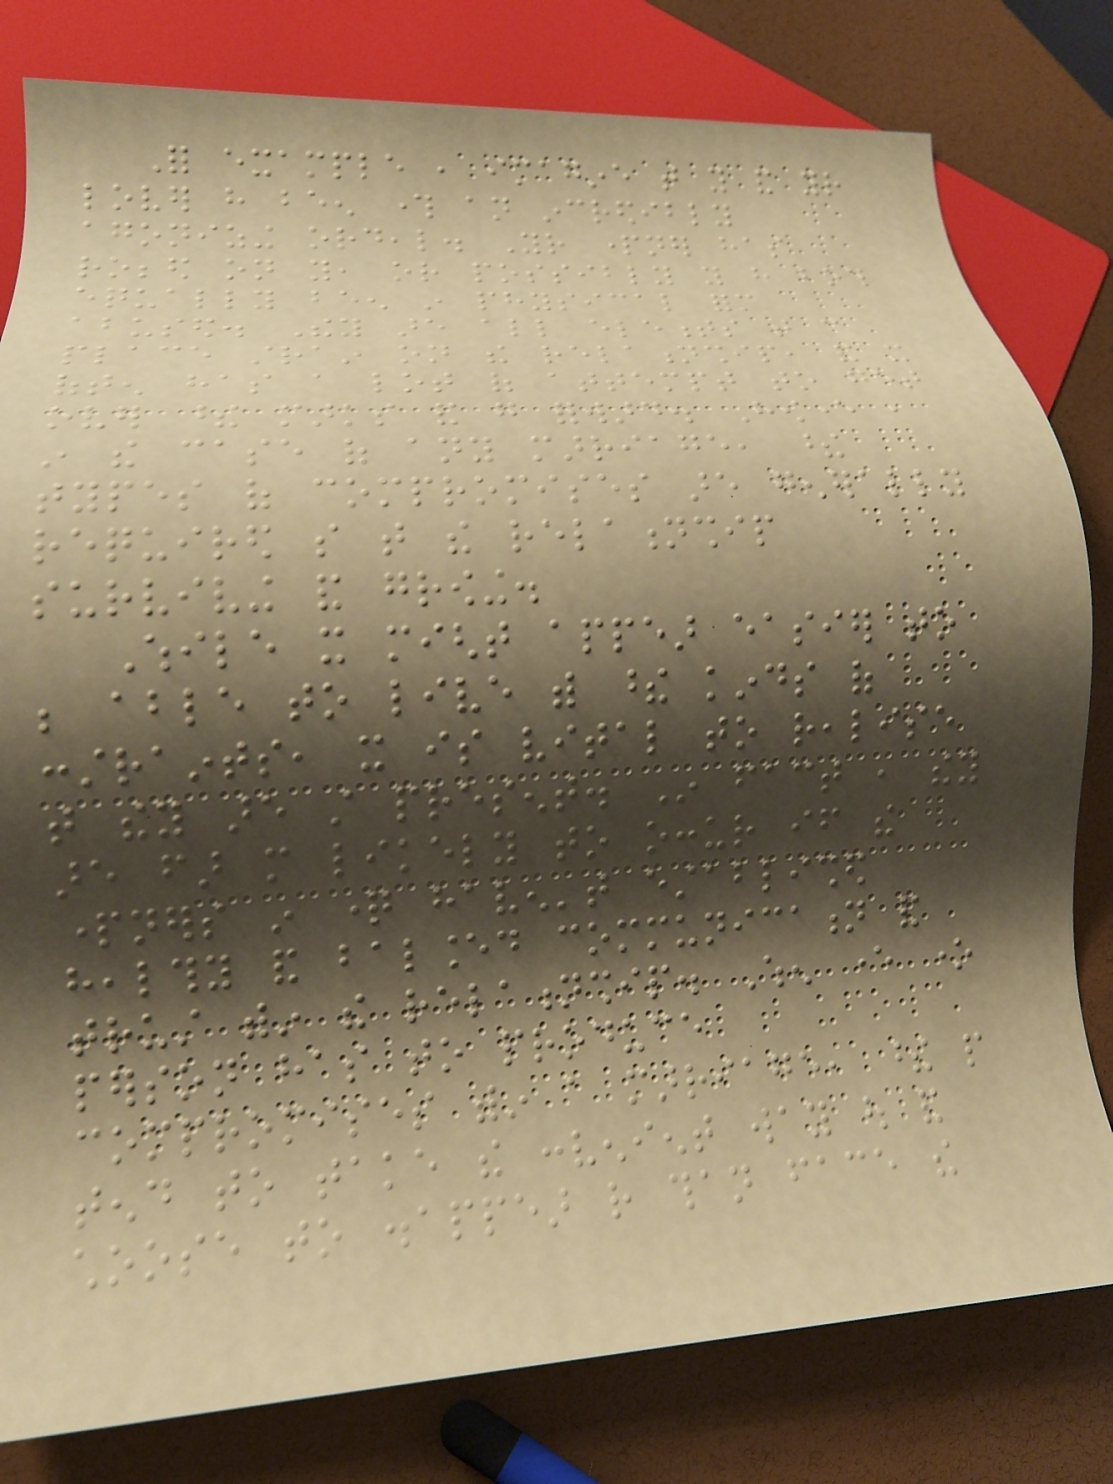For example , imagine that you and your
lover have been through an incredibly
agonizing ordeal. Your partner has
robbed on you, or possibly you have both
equally been in physical form
abused. They are all elements that can
place strain on the relationship, and it
often has a lot of attempt to get
over these marks and go forward. However ,
in the case of any marriage, these
types of compromises are generally
required so that the relationship
surviving and growing.
While it might appear easier to
be able to live with these kinds of
constraints, it is vital to realise
that they are still present. In fact , they
are far more likely to occur if the
partners in question haven't established
healthy and balanced communication and
trust within the relationship. When ever one
person has to produce
compromises within a marriage, these people
tend to take the convenient way out and
choose to disappear rather than face the
